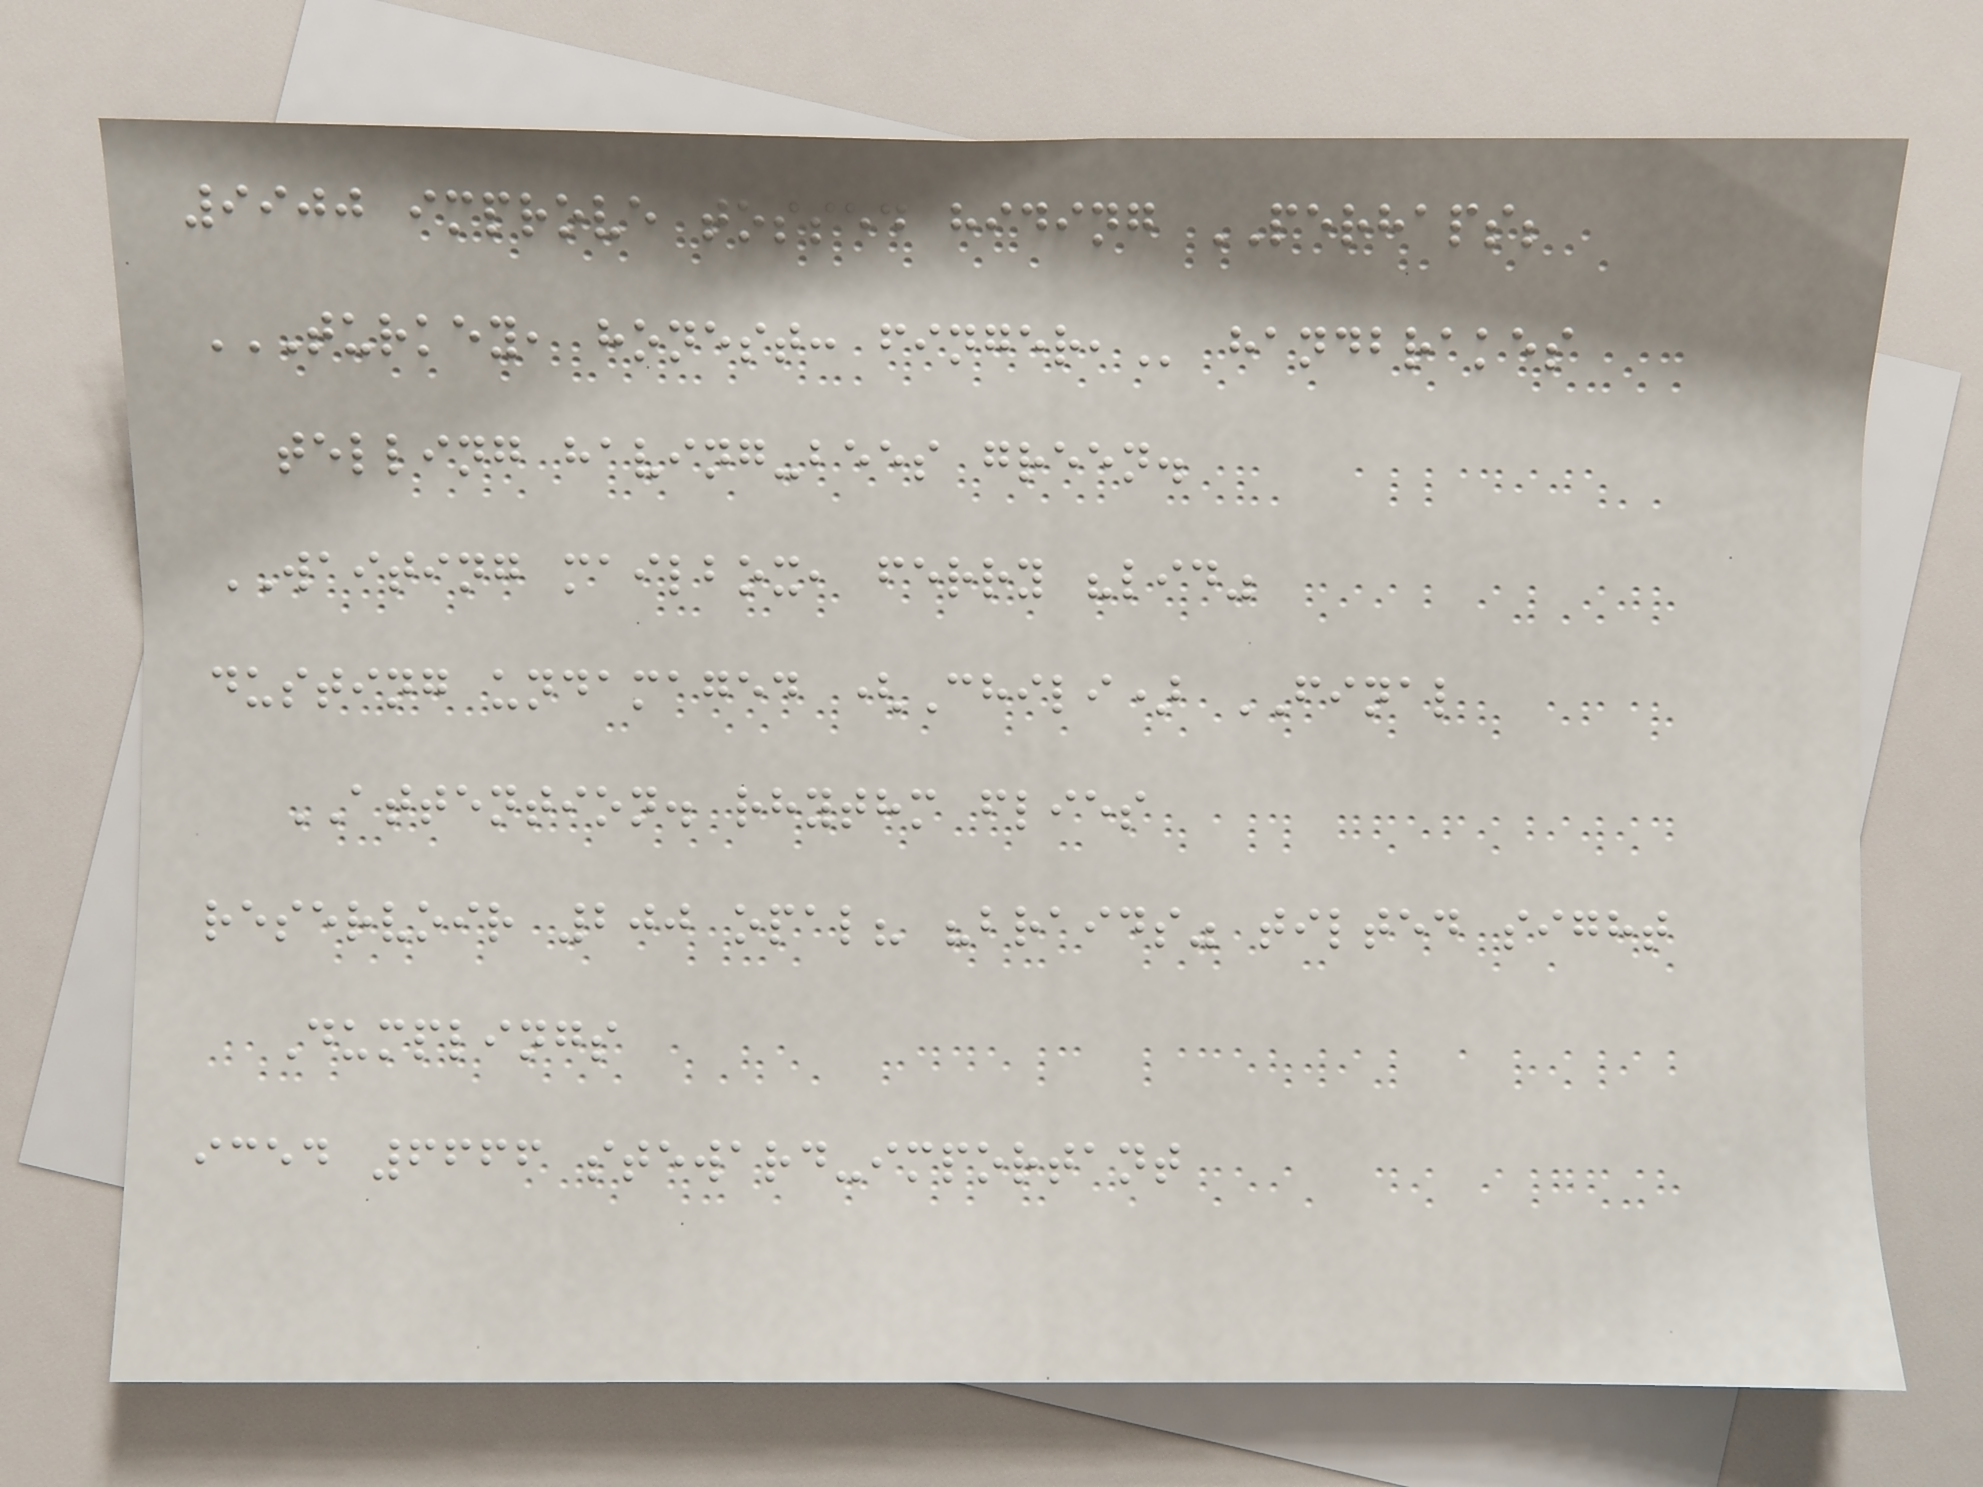9900 improve tossed hiding PERHAPS;
TURKEY, HONEST: FINGER, handbrakes
telling having-bees green.
WAITING mailbox, ferry "lid"
dusting undamaged (Chili) FINAL
ATTENTION. rhythm flies
reservoir 200 opal? "braids" tilted sight
Dumplings
iced 6666 steward-important
